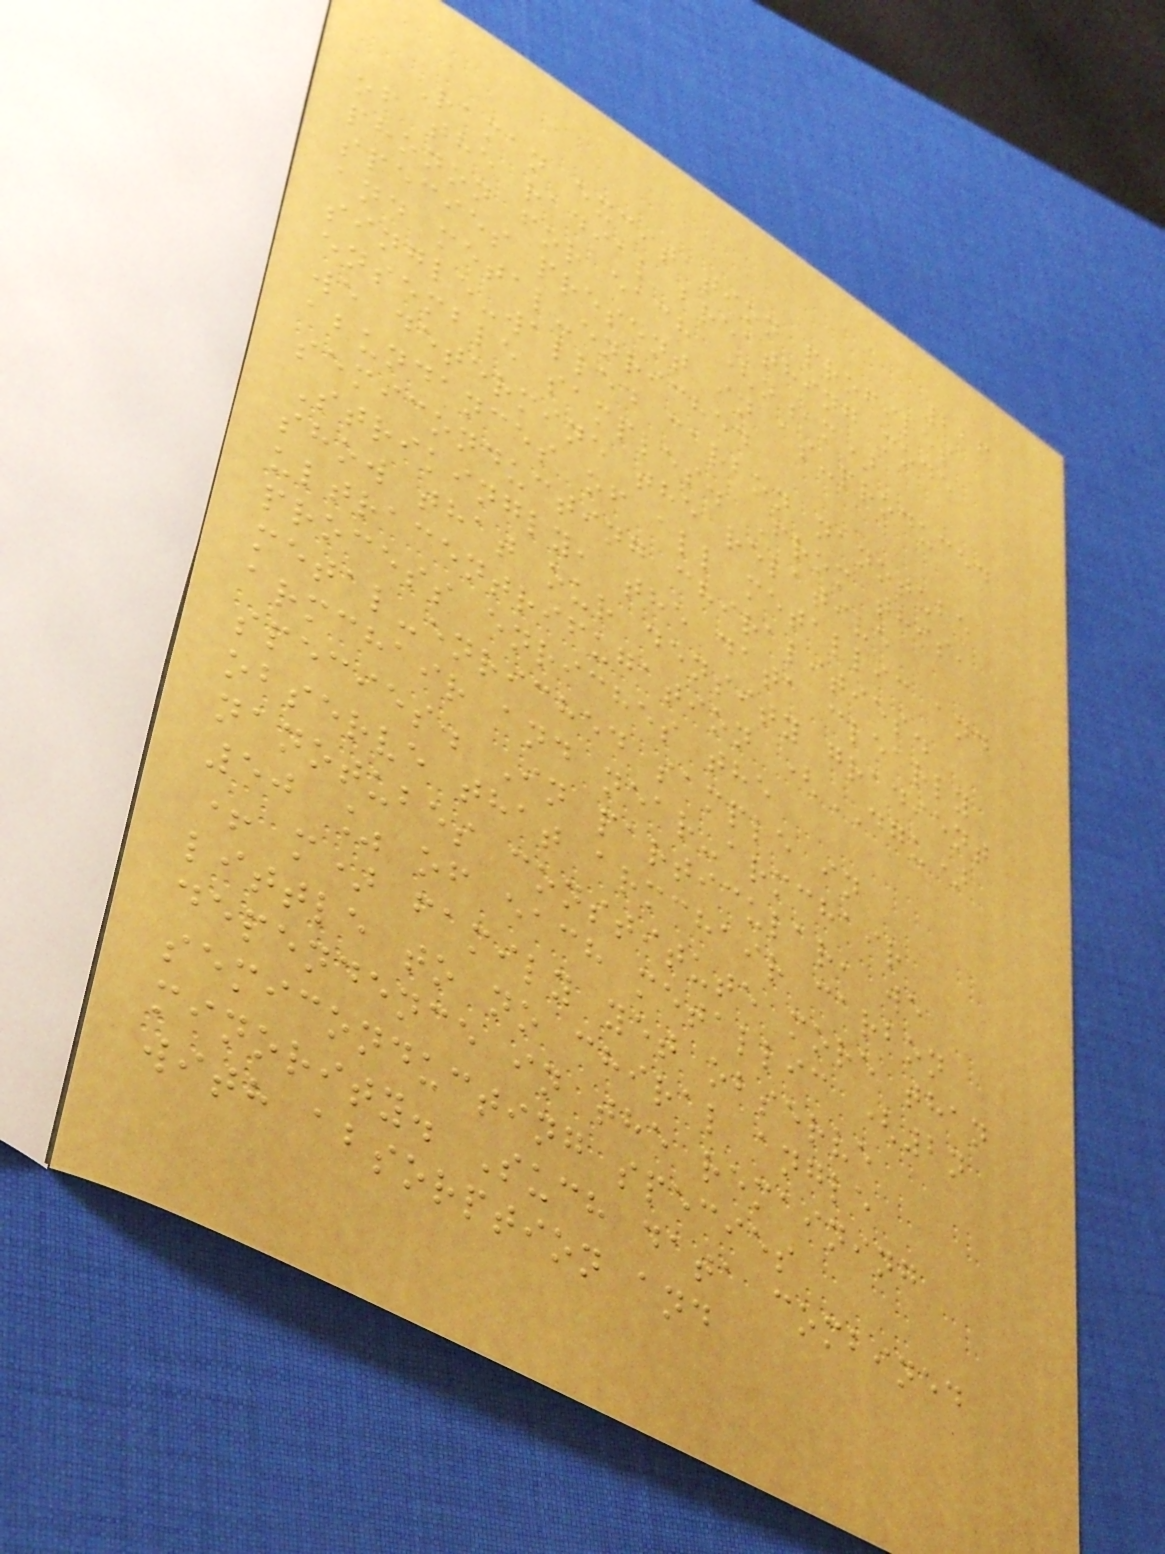226
Raman excitation profiles
of the radial breathing mode
phonon for each (n,m)
species present in as-produced
and metal-enriched
single-walled carbon nanotube
ensemble samples. From this,
we determine the relative
abundances of all metallic and
semiconducting chiralities.
Strikingly, the data clearly
show that our density gradient
ultracentrifugation (DGU)
process enriches the
metal-enriched sample in
armchair and near-armchair
species. In particular, we
observe that armchair carbon
nanotubes constitute more than
50 % of each metallic (2n
+ m) family yet observe
little to no chiral angle
dependence in the remaining
semiconducting species
minority. Such data combined
with absorption and
